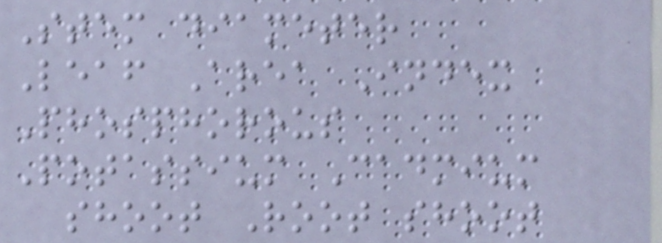Stem diameter
Leaf Area Index
Phosphorous
Potassium Cadmium
shoot Root shoot
